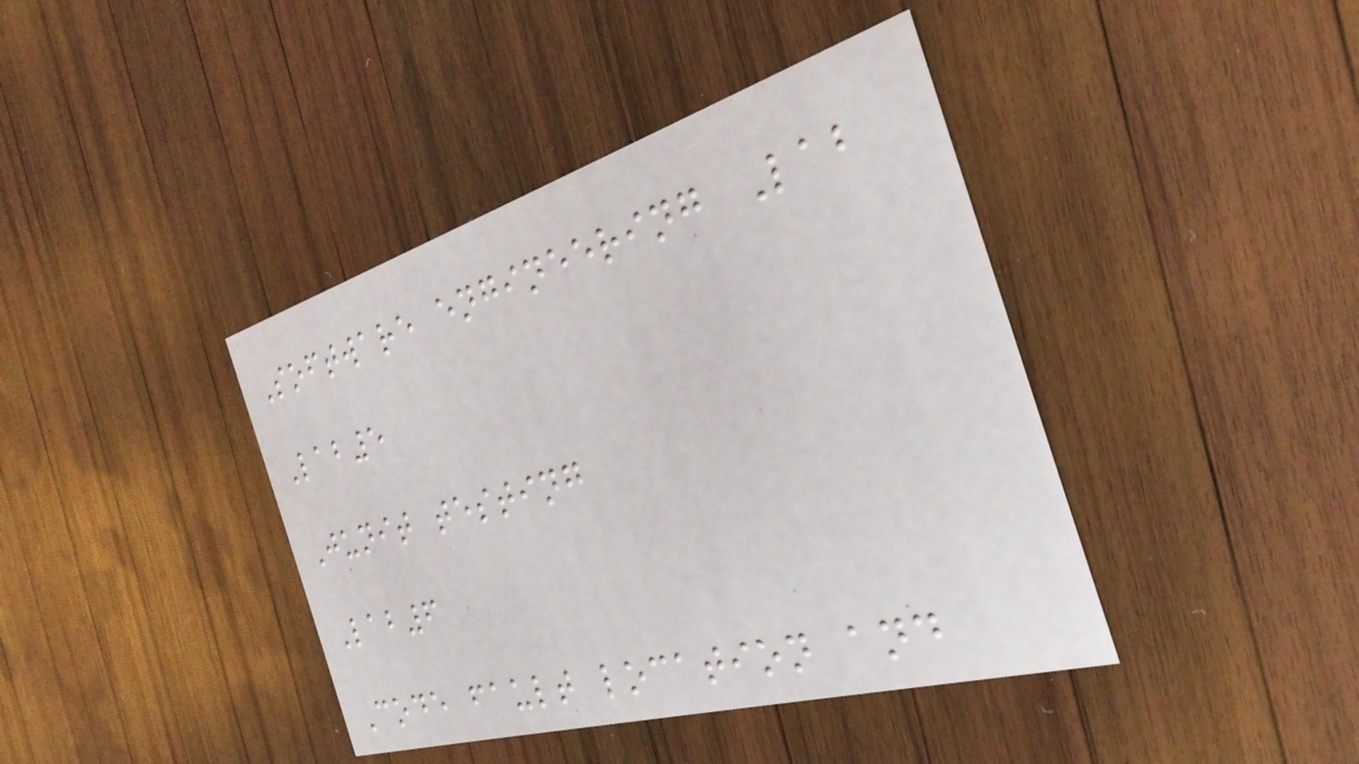Software engineering Lab
Lab5
Junit testing
Lab6
Code fault location and
